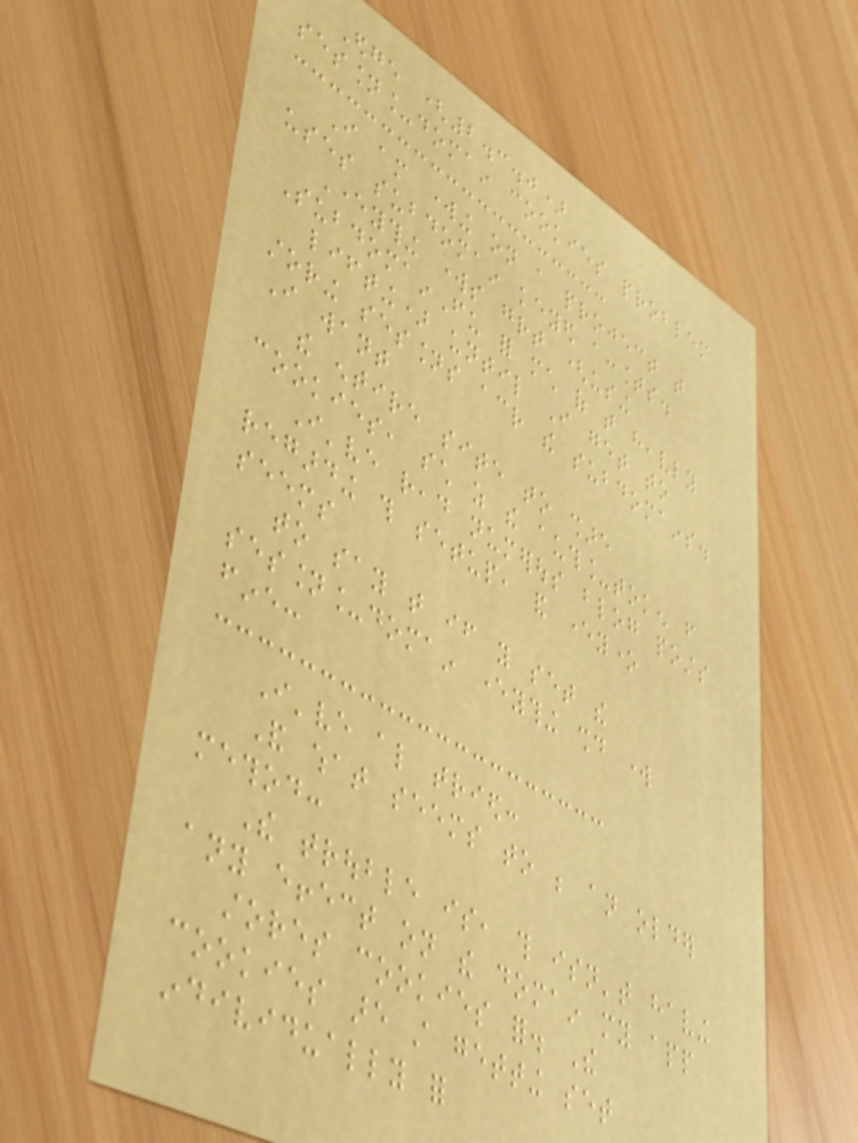Edge (2.3.0)
session_domain cookies problem
I am working on a project that
uses subdomain keyed accounts.
Everything works great (using
SubdomainFu for much of that heavly
lifting) until I get to
storing sessions across the subdomains.
I want
the entire site to share
cookies, such as the auth_token from
I've read numerous blog posts
regarding this setup, and everyone
seems
to say that if you set the
session_domain everything should work
fine:
I've also tried:
And what seems to be an older
method:
The trouble is, this isn't having
any effect on the domain my app
stores cookies for. The
cookies are still getting set
individually for
